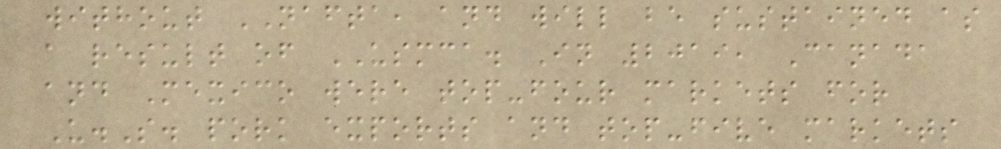without NAFTA, and will be sustained as
a result of USMCA. In 2019, Canada
and Mexico were top-four markets for
U.S. pork exports and top-five markets
